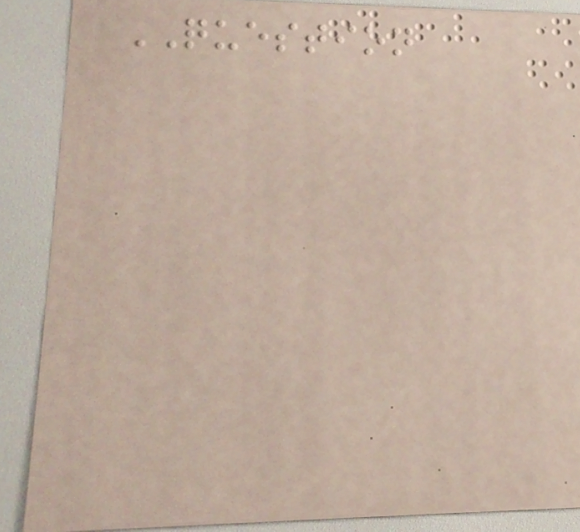QUESTION
